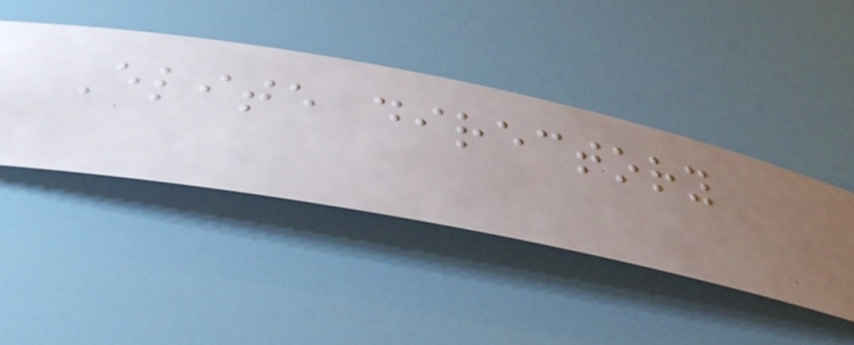Elite directory
